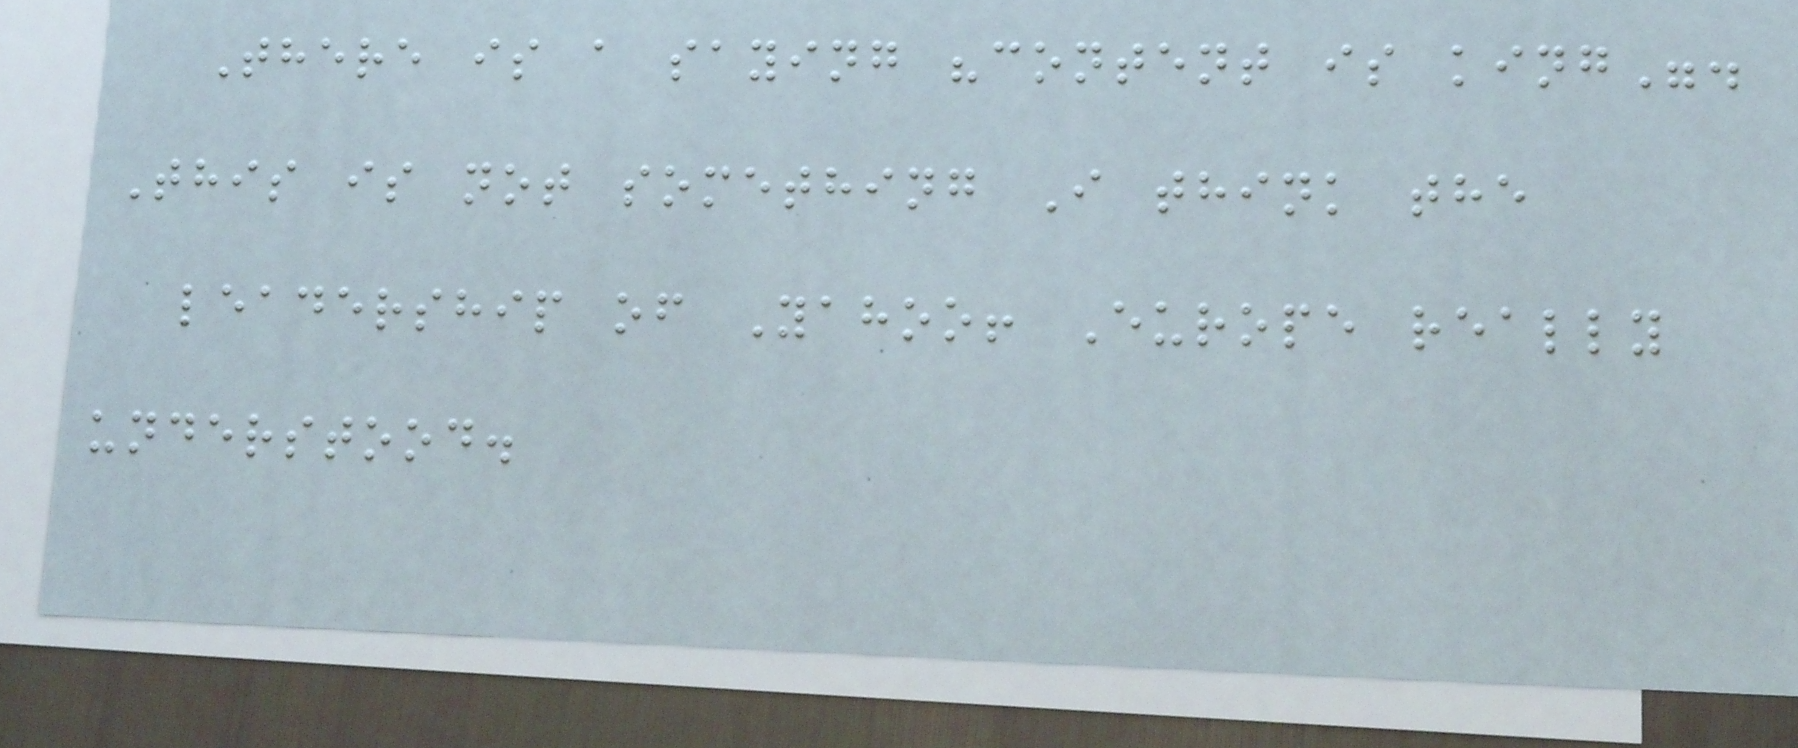There is a saying "content is king".
This is not something I think the
leadership of Yahoo! Europe really
understood.
